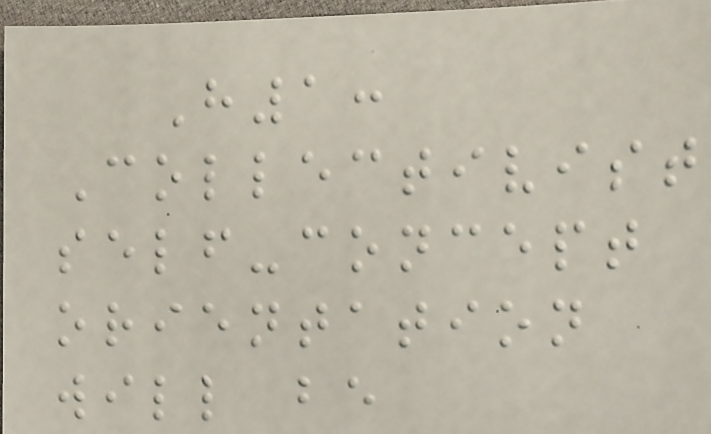H1:
Collectivist
self-concept
orientation
will be
